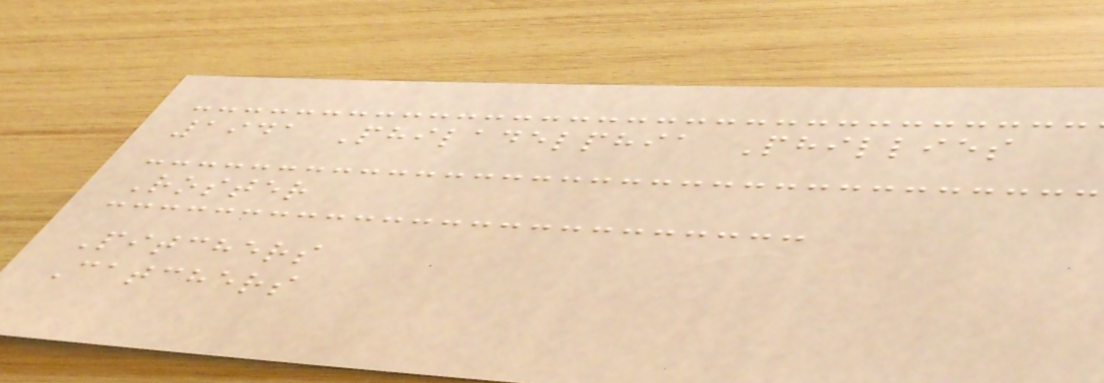1941 Philadelphia Phillies
Roster
Pitchers
Catchers
